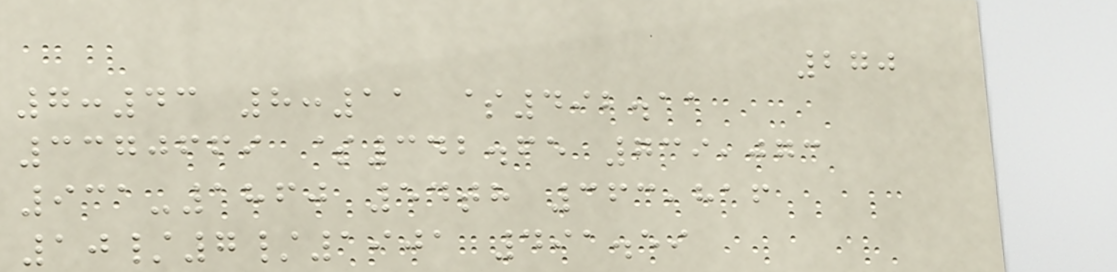270
7:43 8:11 $492.11
3370669 $342.65 739,073
931-1860 54th 363,816
10/7/1901 491.59
